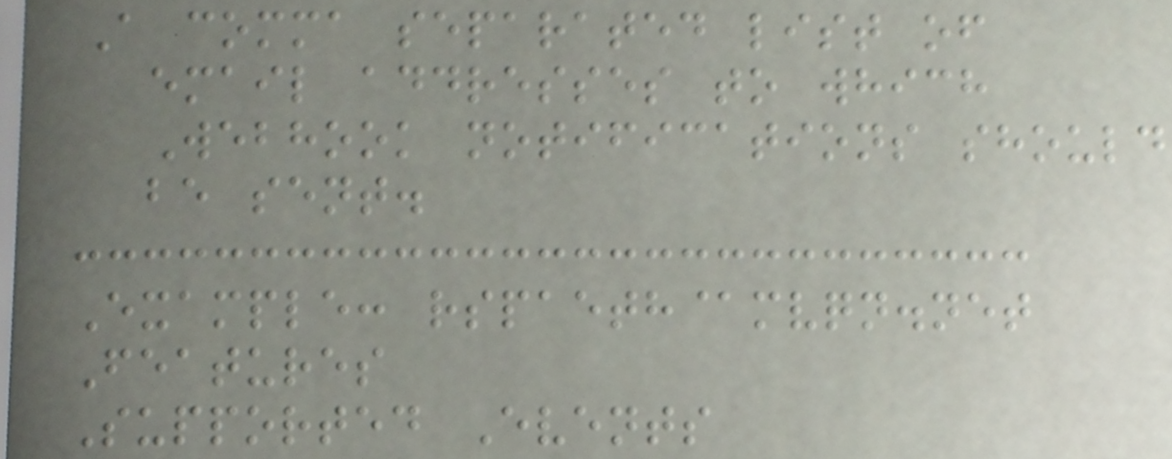A comma separated list of
email addresses to which
Webhook notifications should
be sent.
Example: rspaeth@mvqn.net
Features
Supported Events
